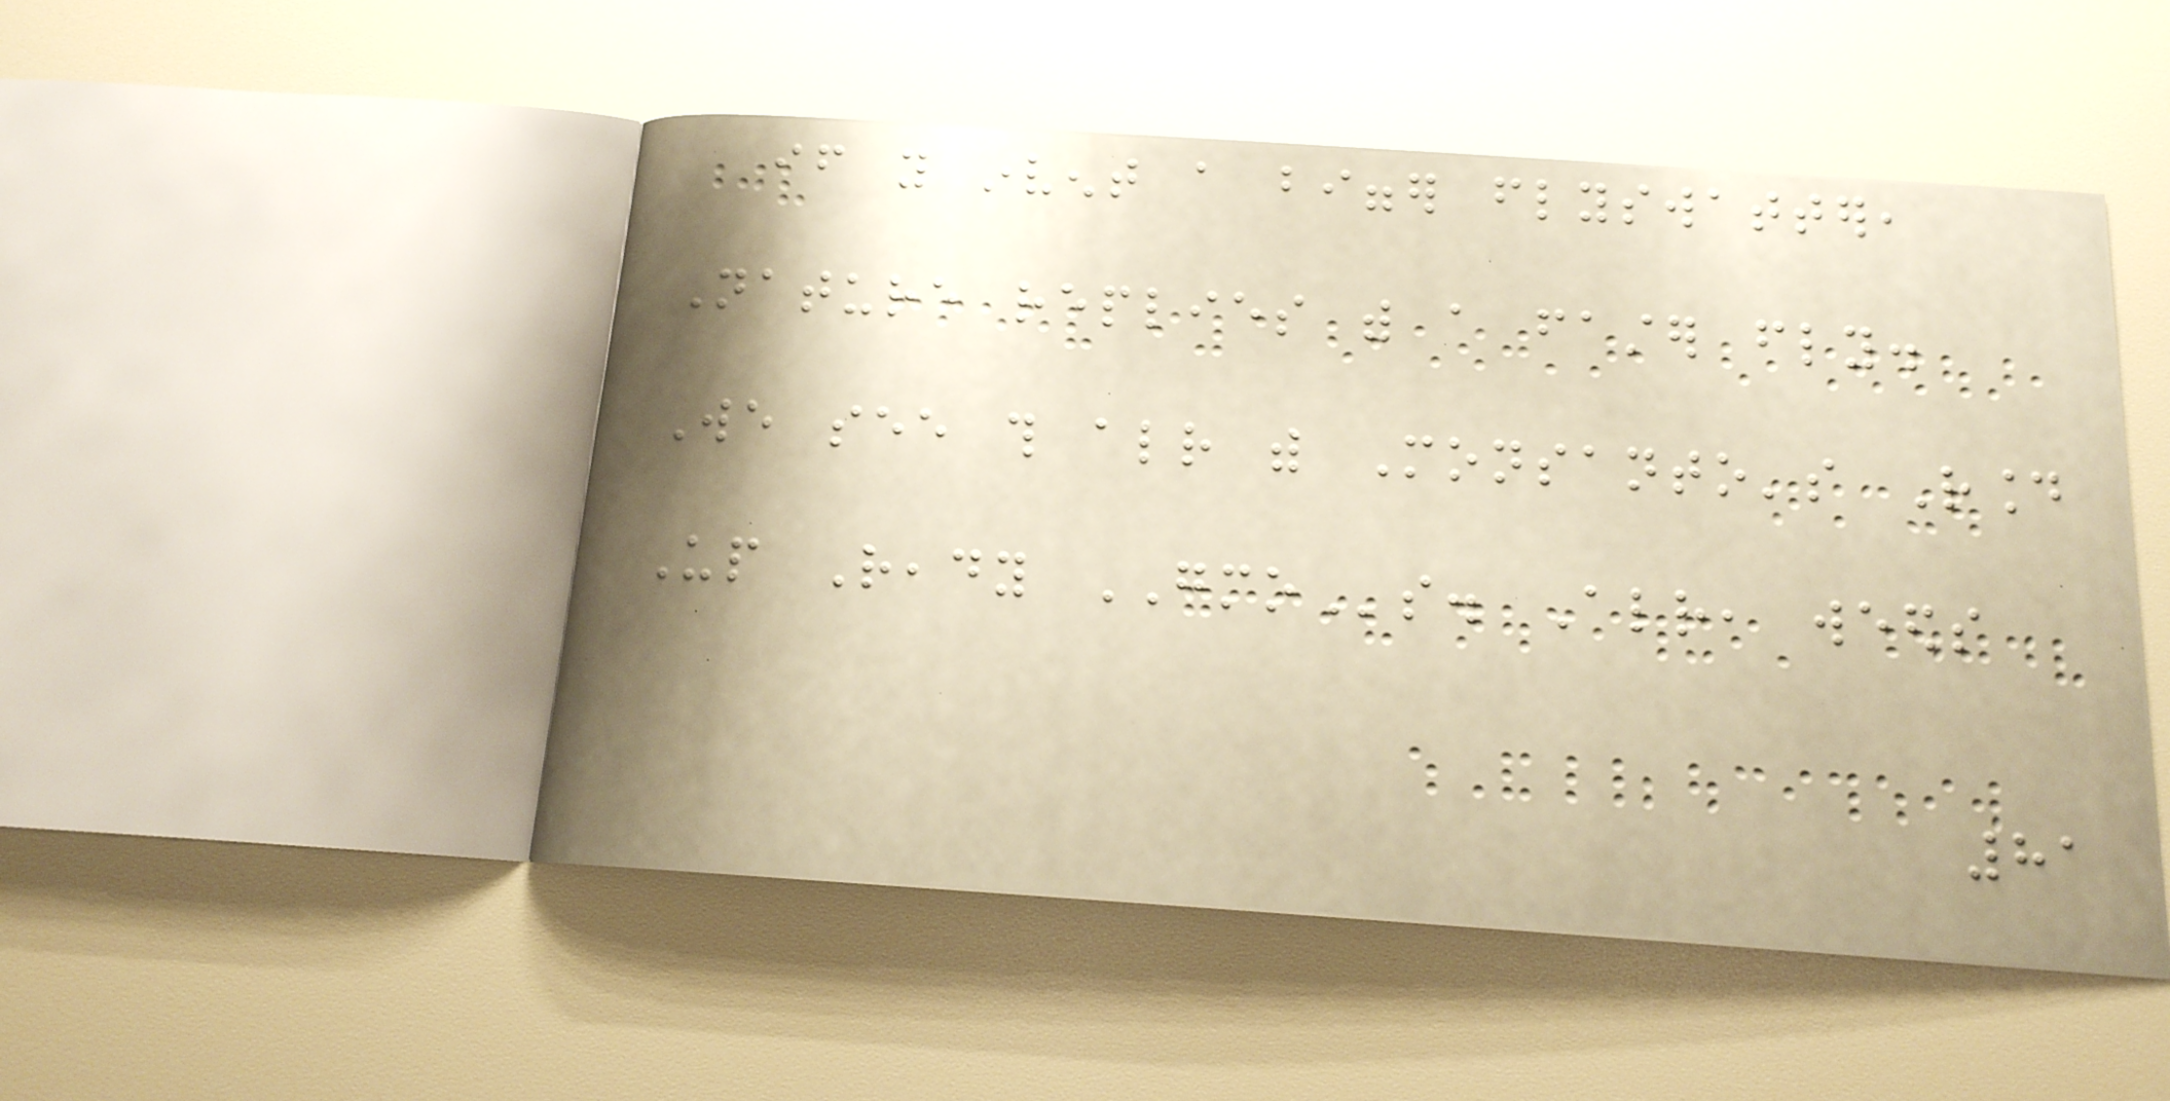if you invent a bigger flyswatter,
Nature replies with a faster fly.
We see this already with Monsanto's Round
Up Ready GMOs. Already, weeds
81
